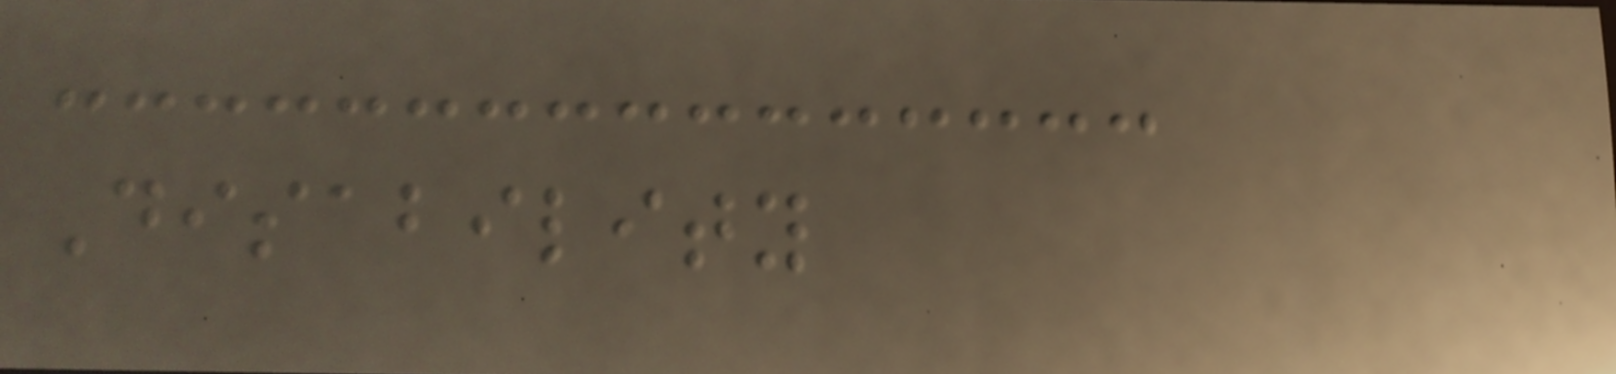Disability
